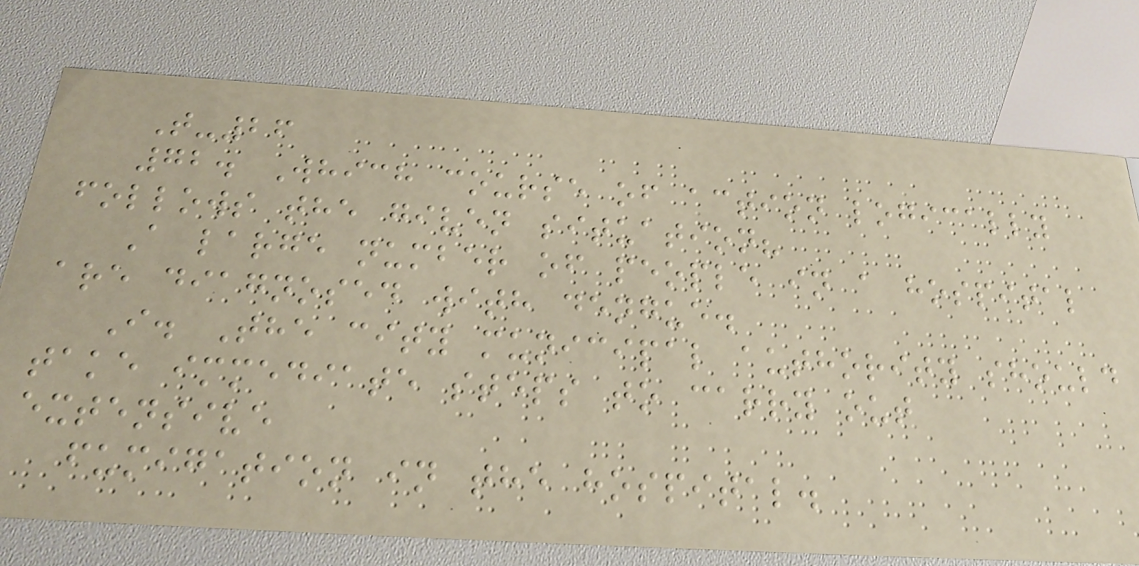T-26
72. Which course of action logically
follows the given situation?
A large number of people in a hospital
are diagnosed with dengue.
I. The city municipal authority should
take immediate steps to carry out
extensive
fumigation in the hospital.
